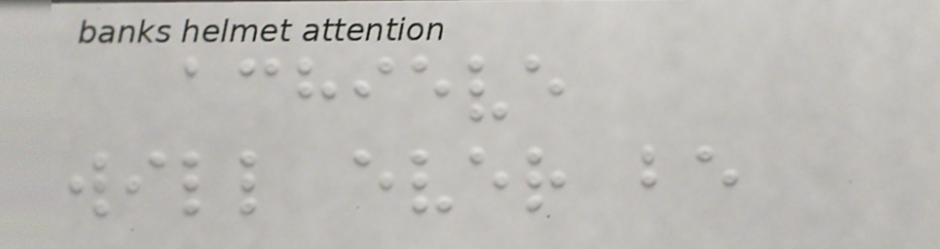achieve
will ever be
